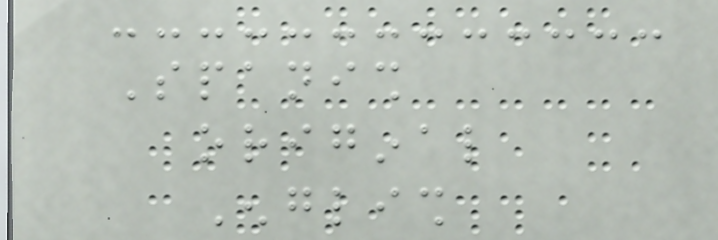Spanish
original
English
